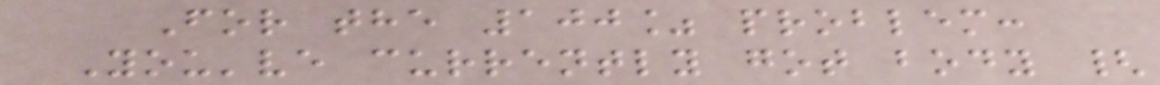For the 100% problem:
You've currently got body {
